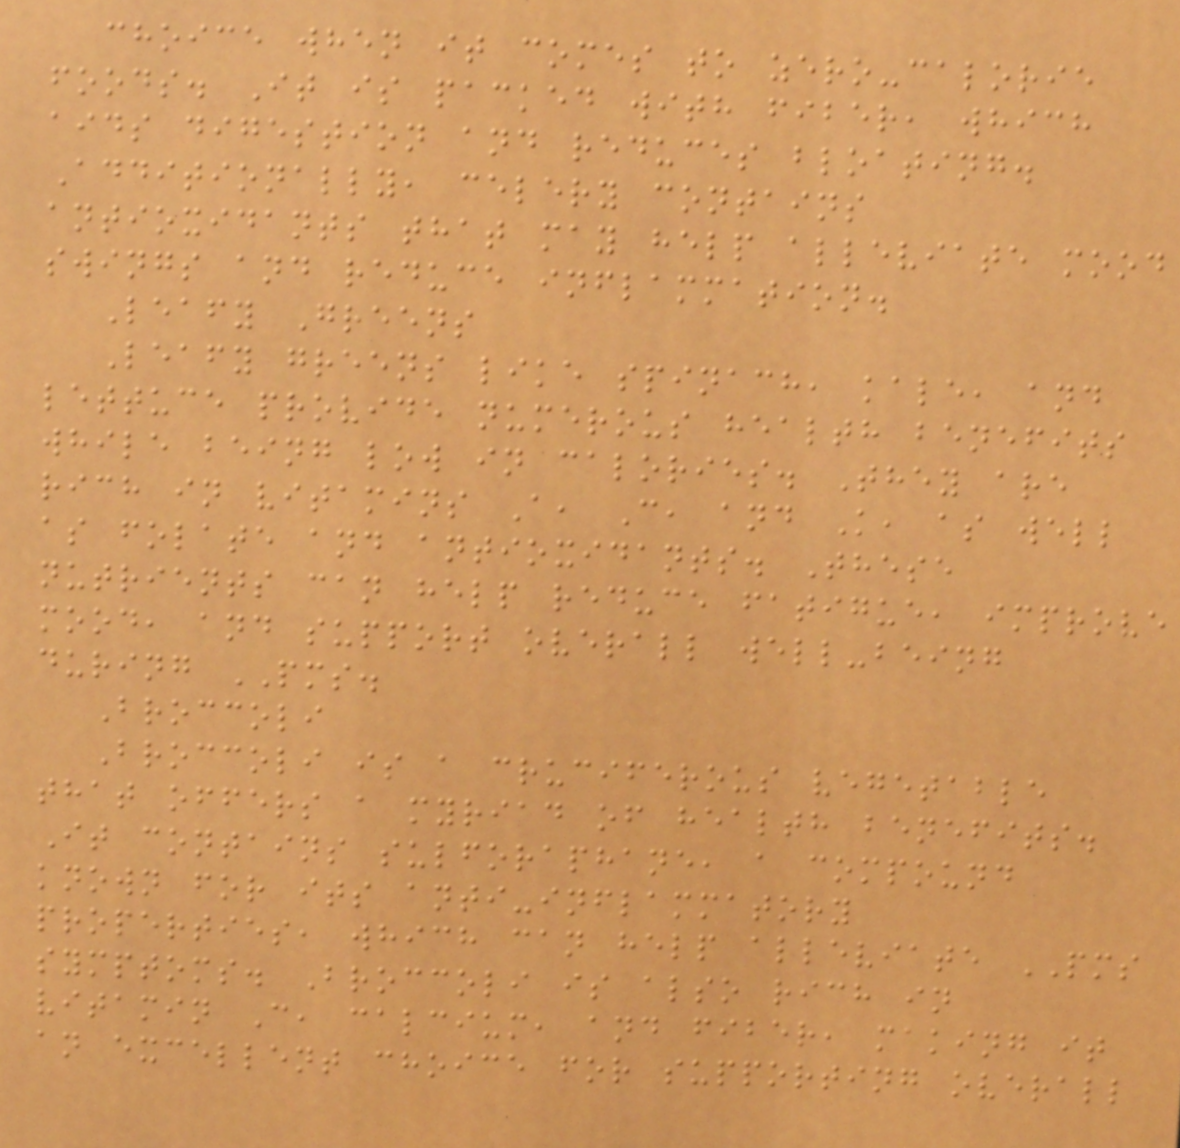choice when it comes to zero-calorie
foods. It is packed with fiber, which
aids digestion and reduces bloating.
Additionally, celery contains
antioxidants that may help alleviate mood
swings and reduce inflammation.
Leafy Greens
Leafy greens like spinach, kale, and
lettuce provide numerous health benefits
while being low in calories. They are
rich in vitamins A, C, and K, as well
as folate and antioxidants. These
nutrients can help reduce fatigue, improve
mood, and support overall well-being
during PMS.
Broccoli
Broccoli is a cruciferous vegetable
that offers a myriad of health benefits.
It contains sulforaphane, a compound
known for its anti-inflammatory
properties, which can help alleviate PMS
symptoms. Broccoli is also rich in
vitamin C, calcium, and fiber, making it
an excellent choice for supporting overall
